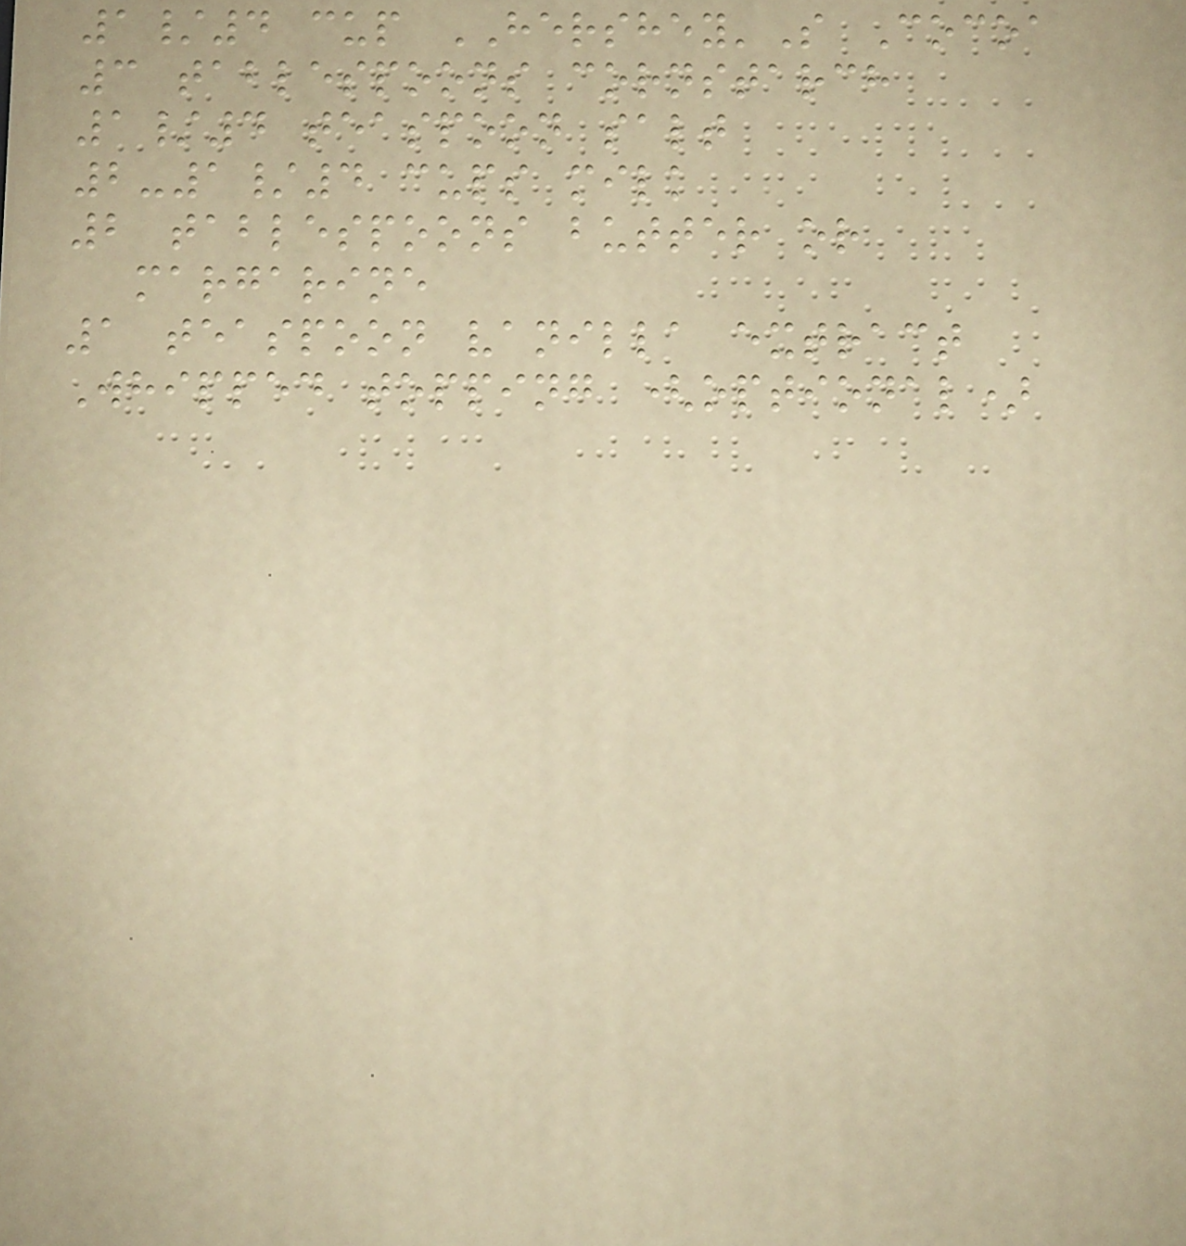1/4 cup HERSHEY'S Cocoa
3 tablespoons cornstarch
1/4 teaspoon salt
2-1/4 cups milk
2 tablespoons butter or
margarine
1 teaspoon vanilla extract
Whipped topping (optional)
